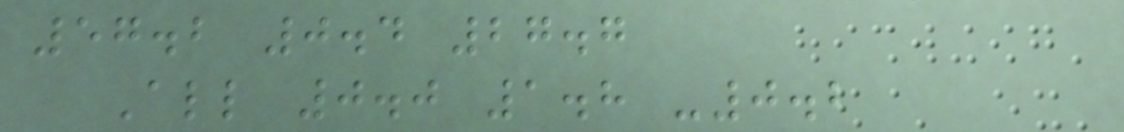57.2 0.4 27.7
All 0.0 1.8 -0.2
